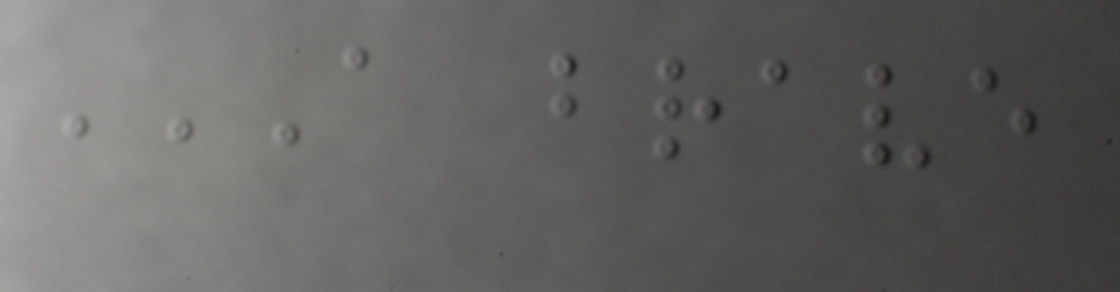A BRAVE
